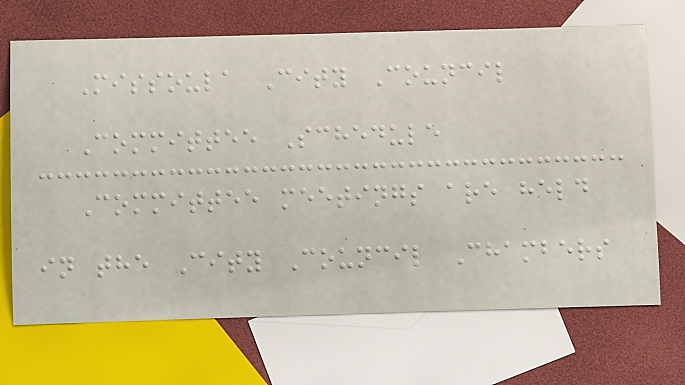Missoula City Council
Committee Schedule
Committee meetings are held
in the City Council Chambers
